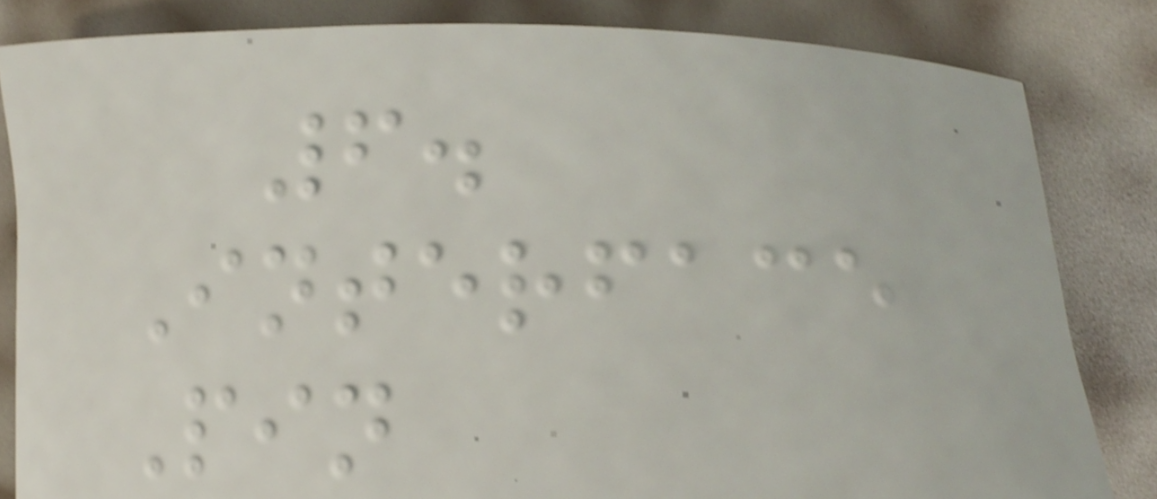6.
Interface
Pin
